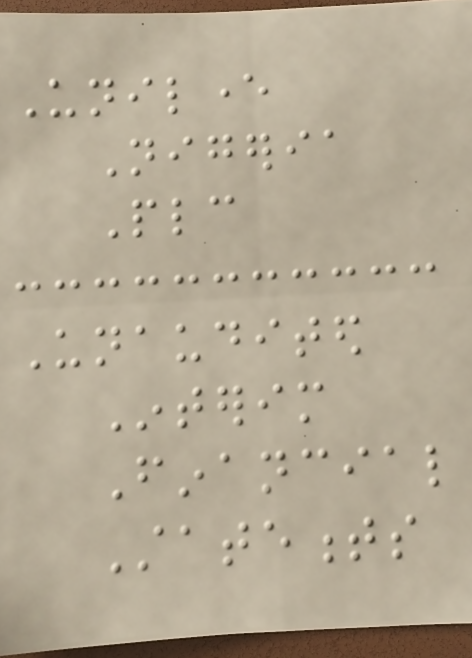Unilever
Nigeria
Plc
Unaudited
Interim
Financial
Statements
